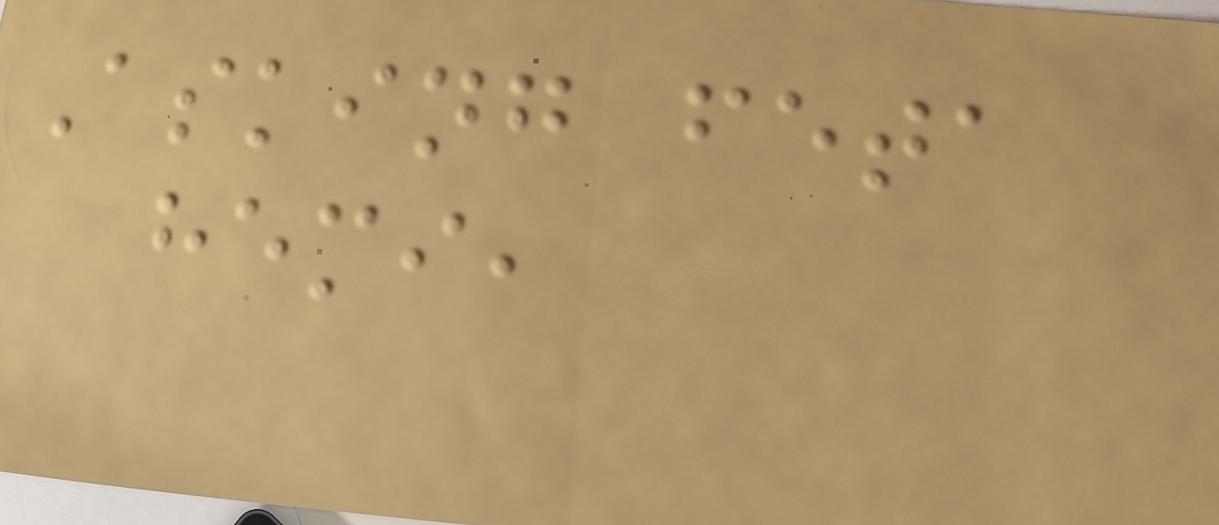Asking feta
hemi,
